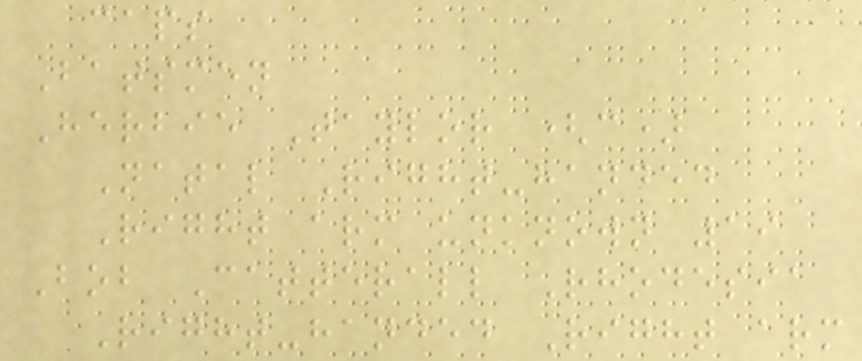caps
Batsmen
Herbie Taylor (c)
Natal Right-handed
Right arm unknown 19
Bob Catterall Rhodesia
Right-handed Right arm
